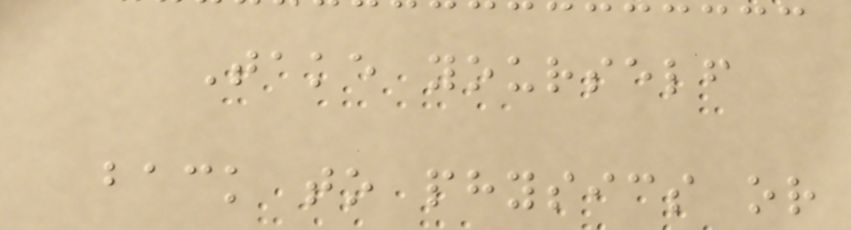Take yourself
back to physics or
